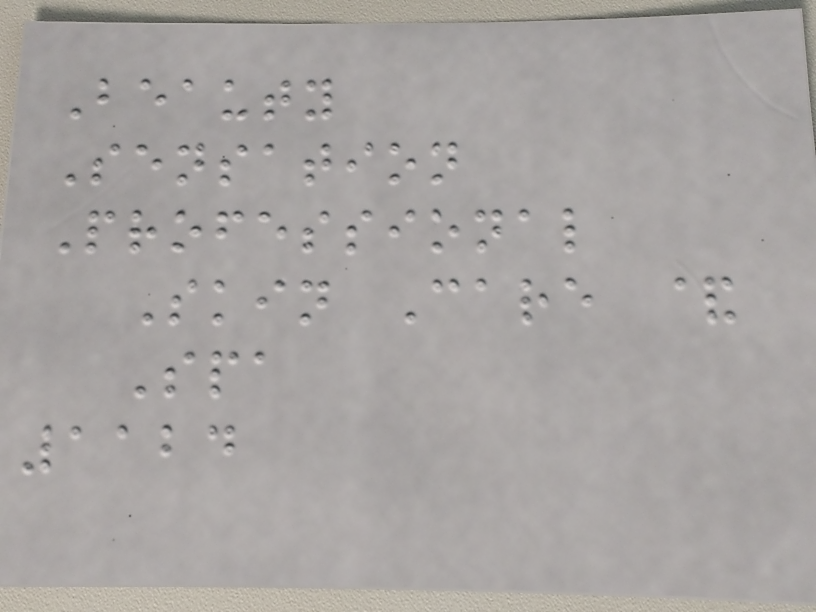Beauty
Sensation
Professional
Skin Care &
Spa
1124
